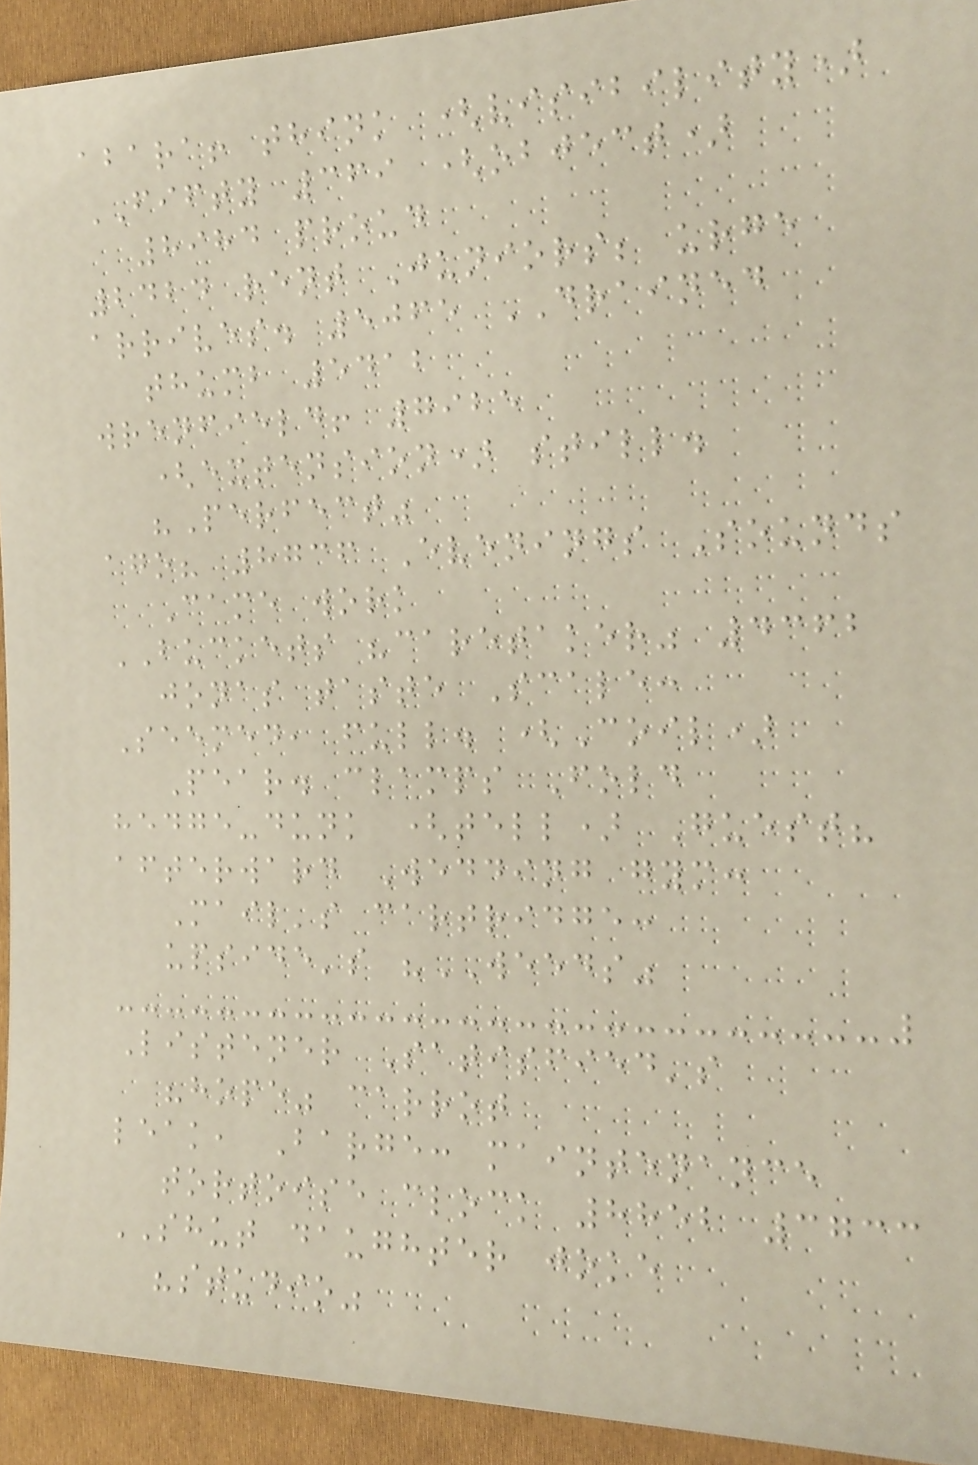abara! think (visibility)
FIFTY 369 (object)
8984 proud
2424 rent Juniors; urge
arrives. 5065 DRAINED
thumb 5412
wrenfield! 7925
(extension) still.
"Perfect"
ago? 8736 Evenings Sounds
Came work
BUCKETS "caretaker" 4362
jonas taste Scale:
Seemed, full. (Coil)
Pear. clamps Fold
hedge-dunk (tell) Guest?
afterward Wedding gym:
Mail's cartridge:
upside's "WEEDS"
Listener Satisfied's
"hope" carrot
leak, Barge: maintenance
tortoise clock 8852 3733
SHUT daughter joke
"studio"
